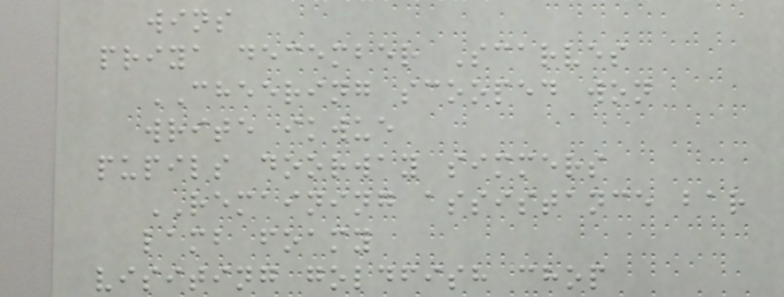wins
priya december Scarves
CHEERING scooped won
write ikwue
pupils doorway simmers
REMAINING assistance bar
lamb foamy
visiting goldfish chop
